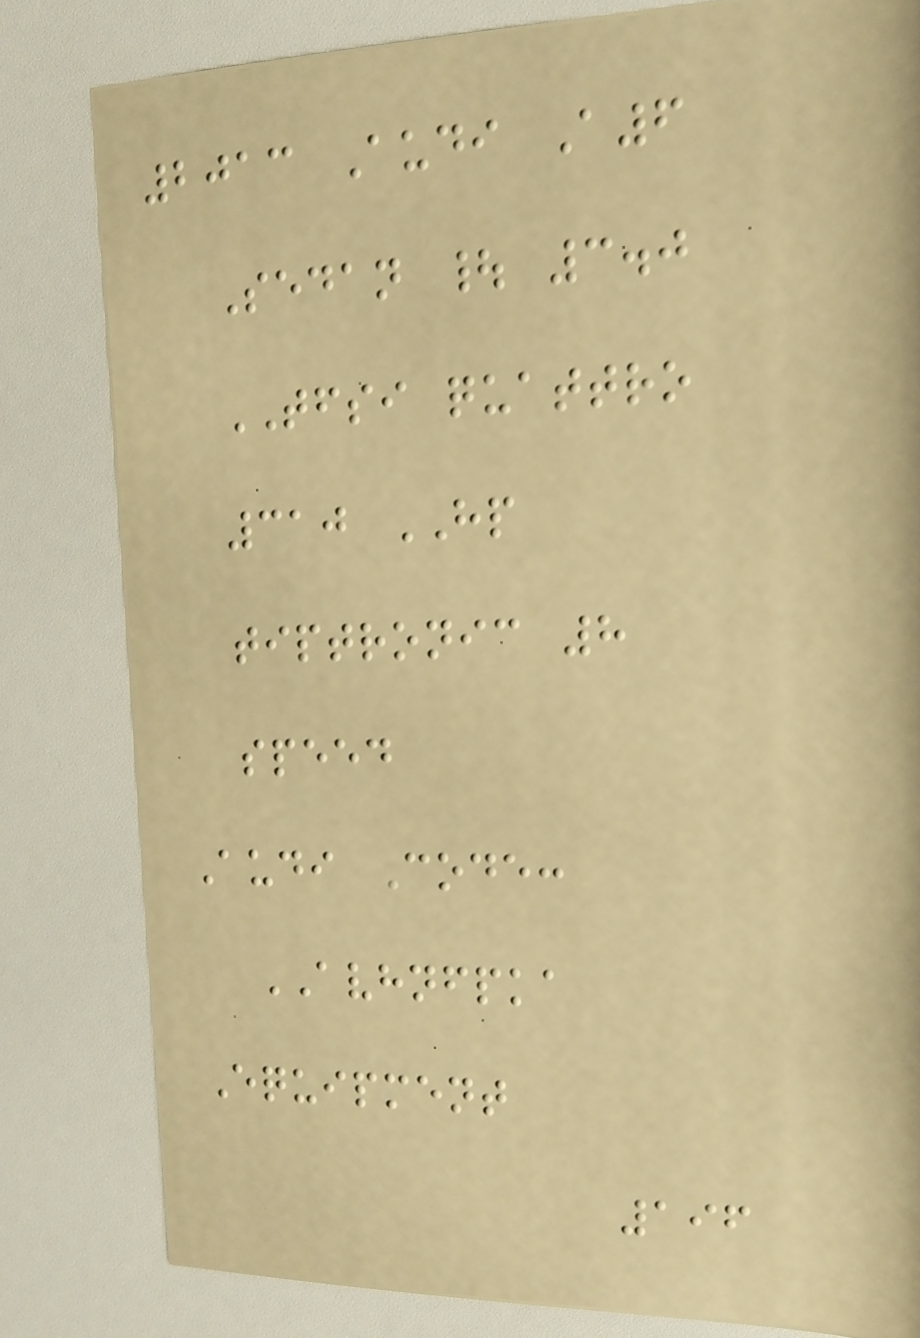2013 Audi A6
Sedan | 3.0
TFSI quattro
310 HP
tiptronic 8
speed
Audi Code:
AVHNFPKA
Equipment
196
